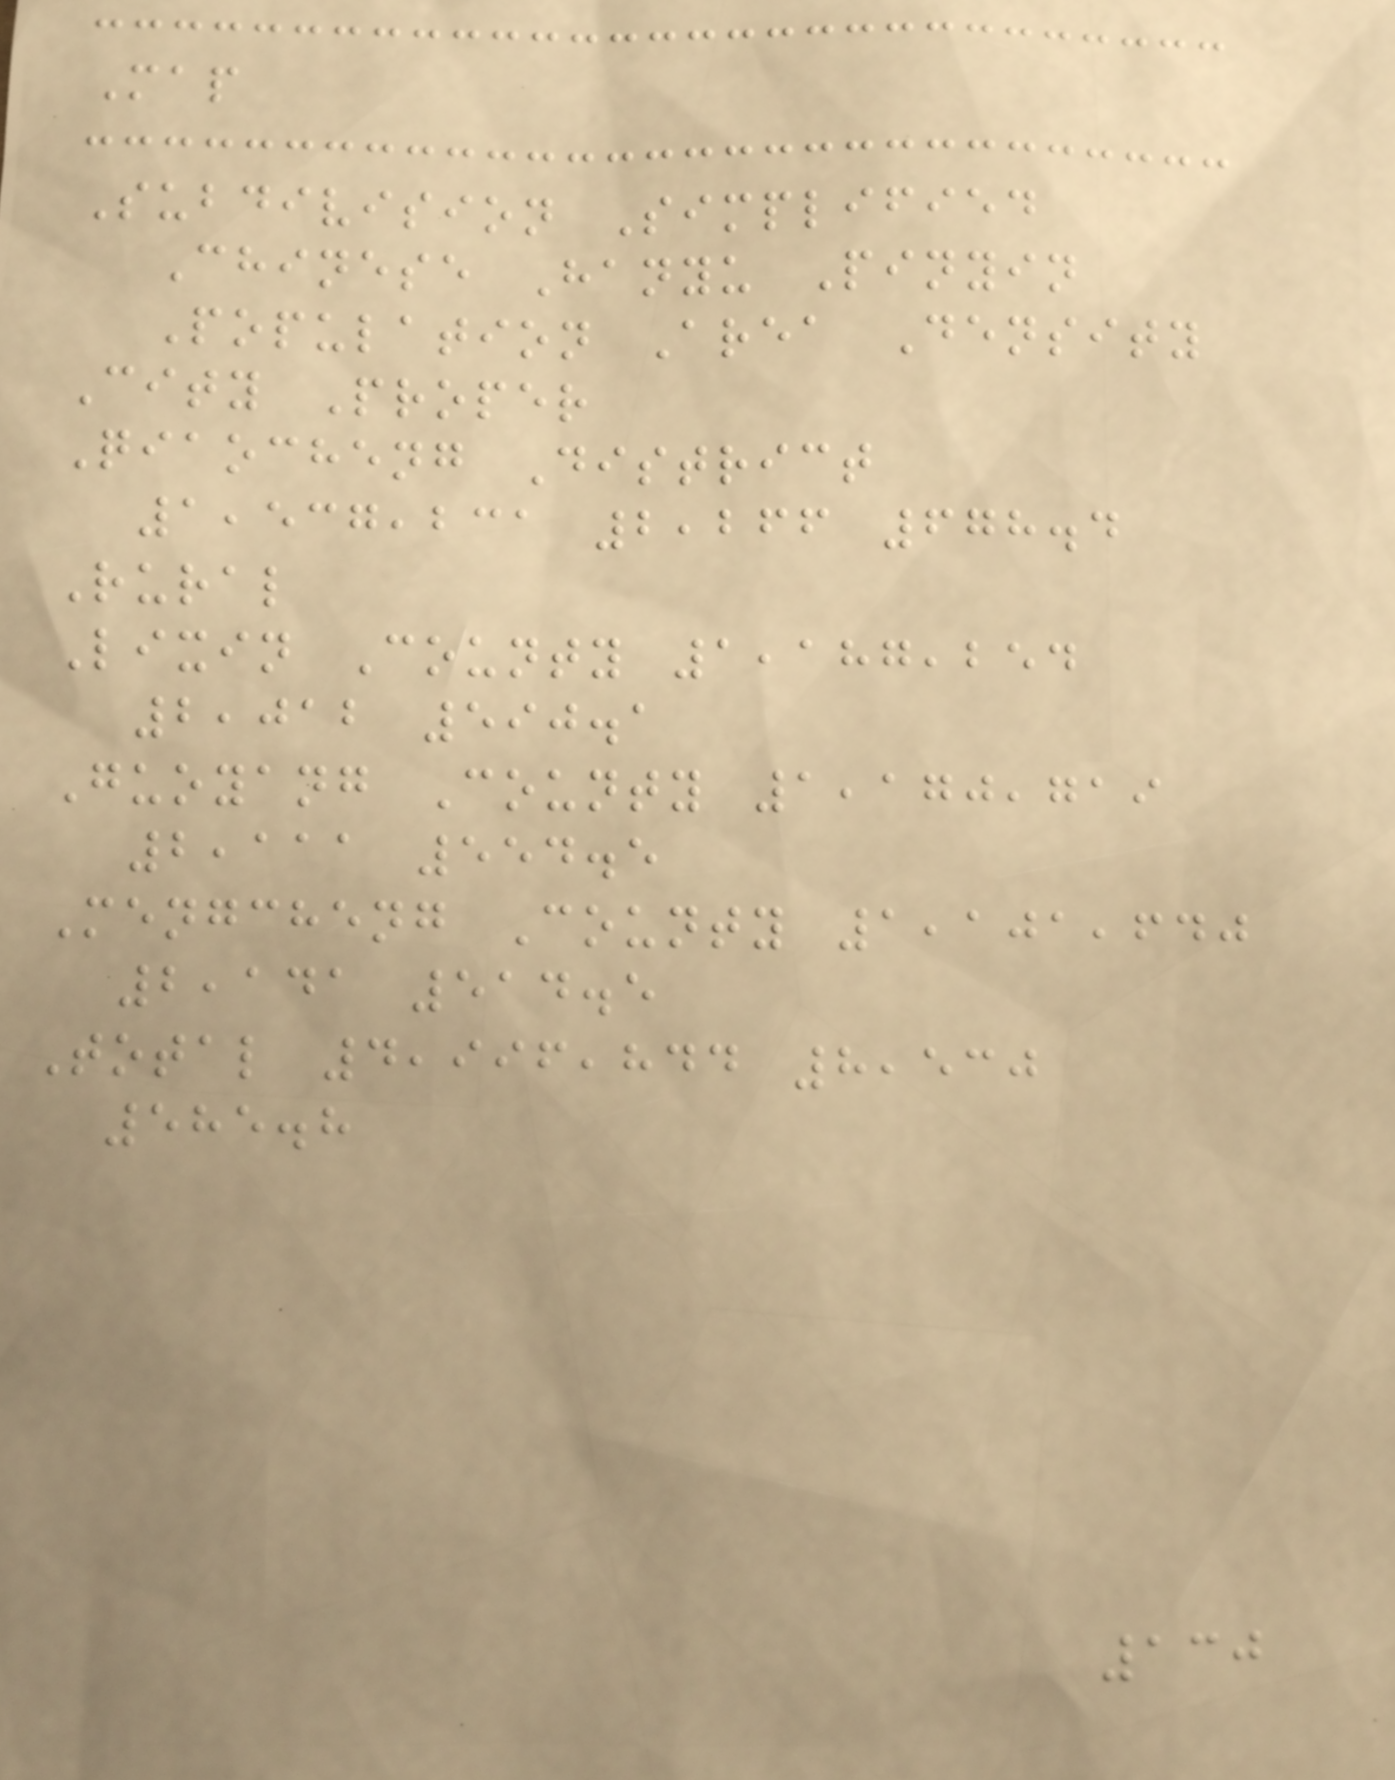Map
Subdivision Simplified
Chinese Hanyu Pinyin
Population Area Density
City Proper
Qiaocheng District
1,537,231 2,266 678.4
Rural
Lixin County 1,187,254
2,012 590.1
Guoyang County 1,170,719
2,111 554.5
Mengcheng County 1,101,640
2,141 514.5
Total 4,996,844 8,530
585.8
130
